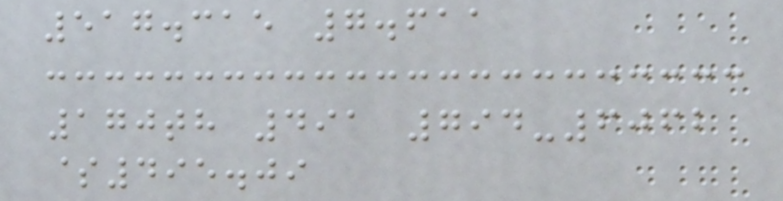517.315 7.611
170th 491 794-6062
$495.09
